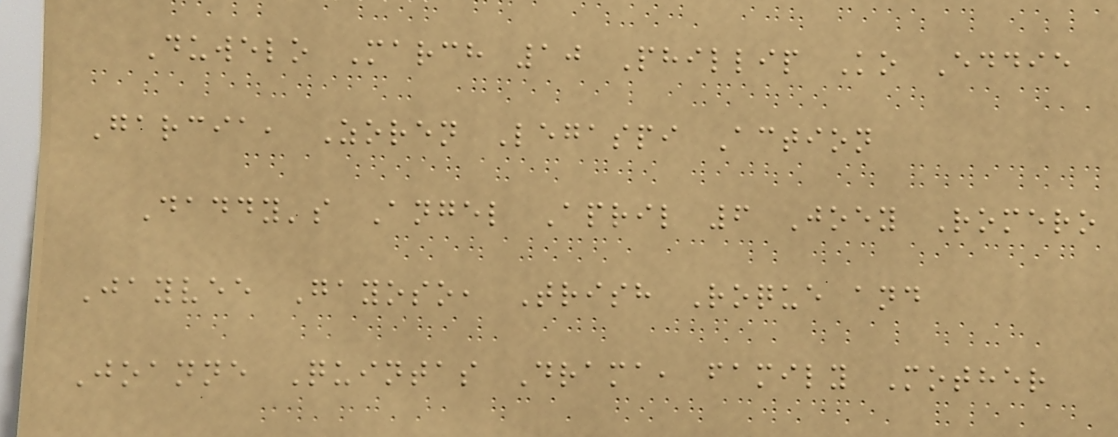Duwelo March 10 Phillip Ko Eddie
Garcia, Zoren Legaspi Action
Daddy's Angel April 6 Joey Romero
Jayvee Gayoso, Trish Roque and
Joanne Quintas Drama, family Mother
